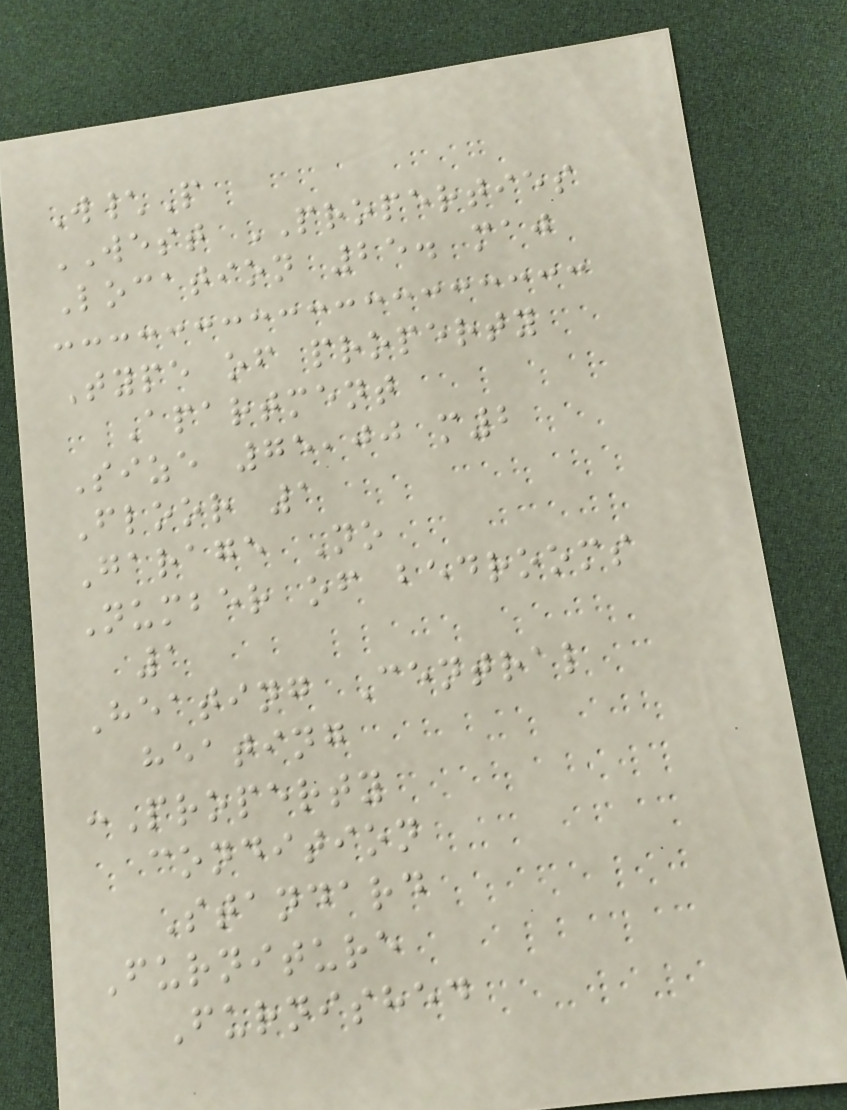W\P
WEST PROPERTIES
Location 25. maj
Type of property
Apartment
Size 75,00 m2
Floor 1
Garage No
Number of bedrooms
1
Heating Central
heating
:Property
condition
Standard
Furniture
Furnished
